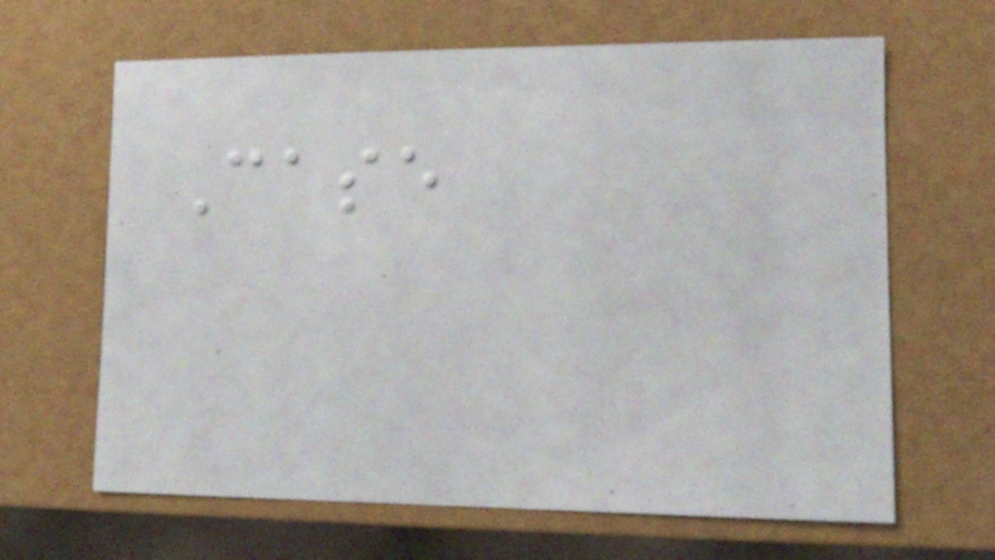Case
